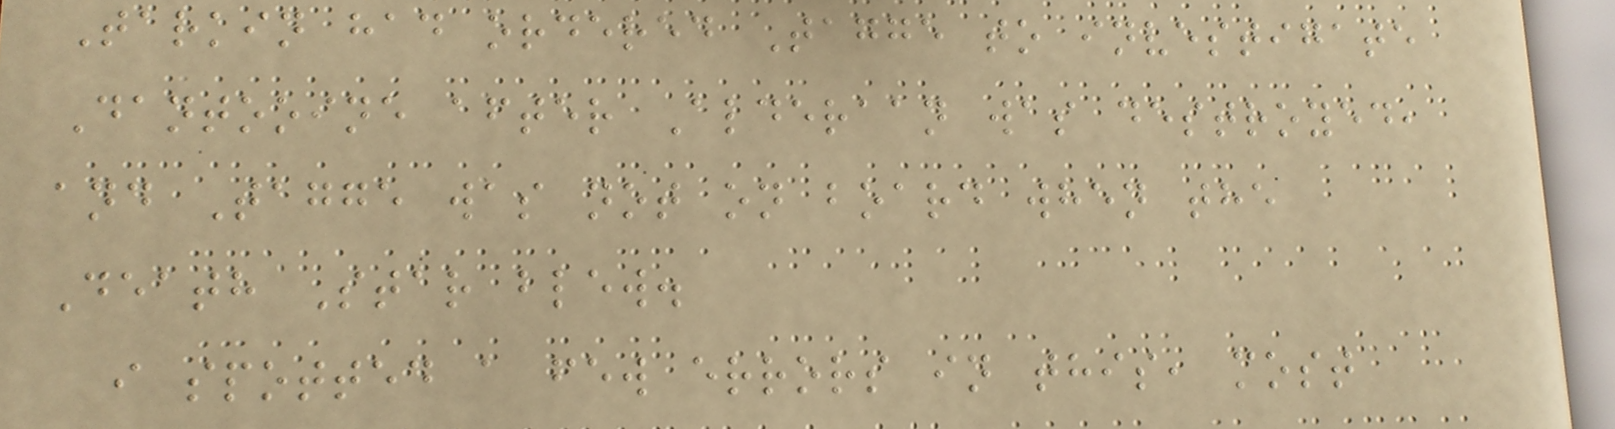Tarkin had ordered Tagge to investigate
Dantooine after Alderaan was destroyed,
and Tagge was not on board when the
Death Star blew.
i spotted a few errors in this, most
